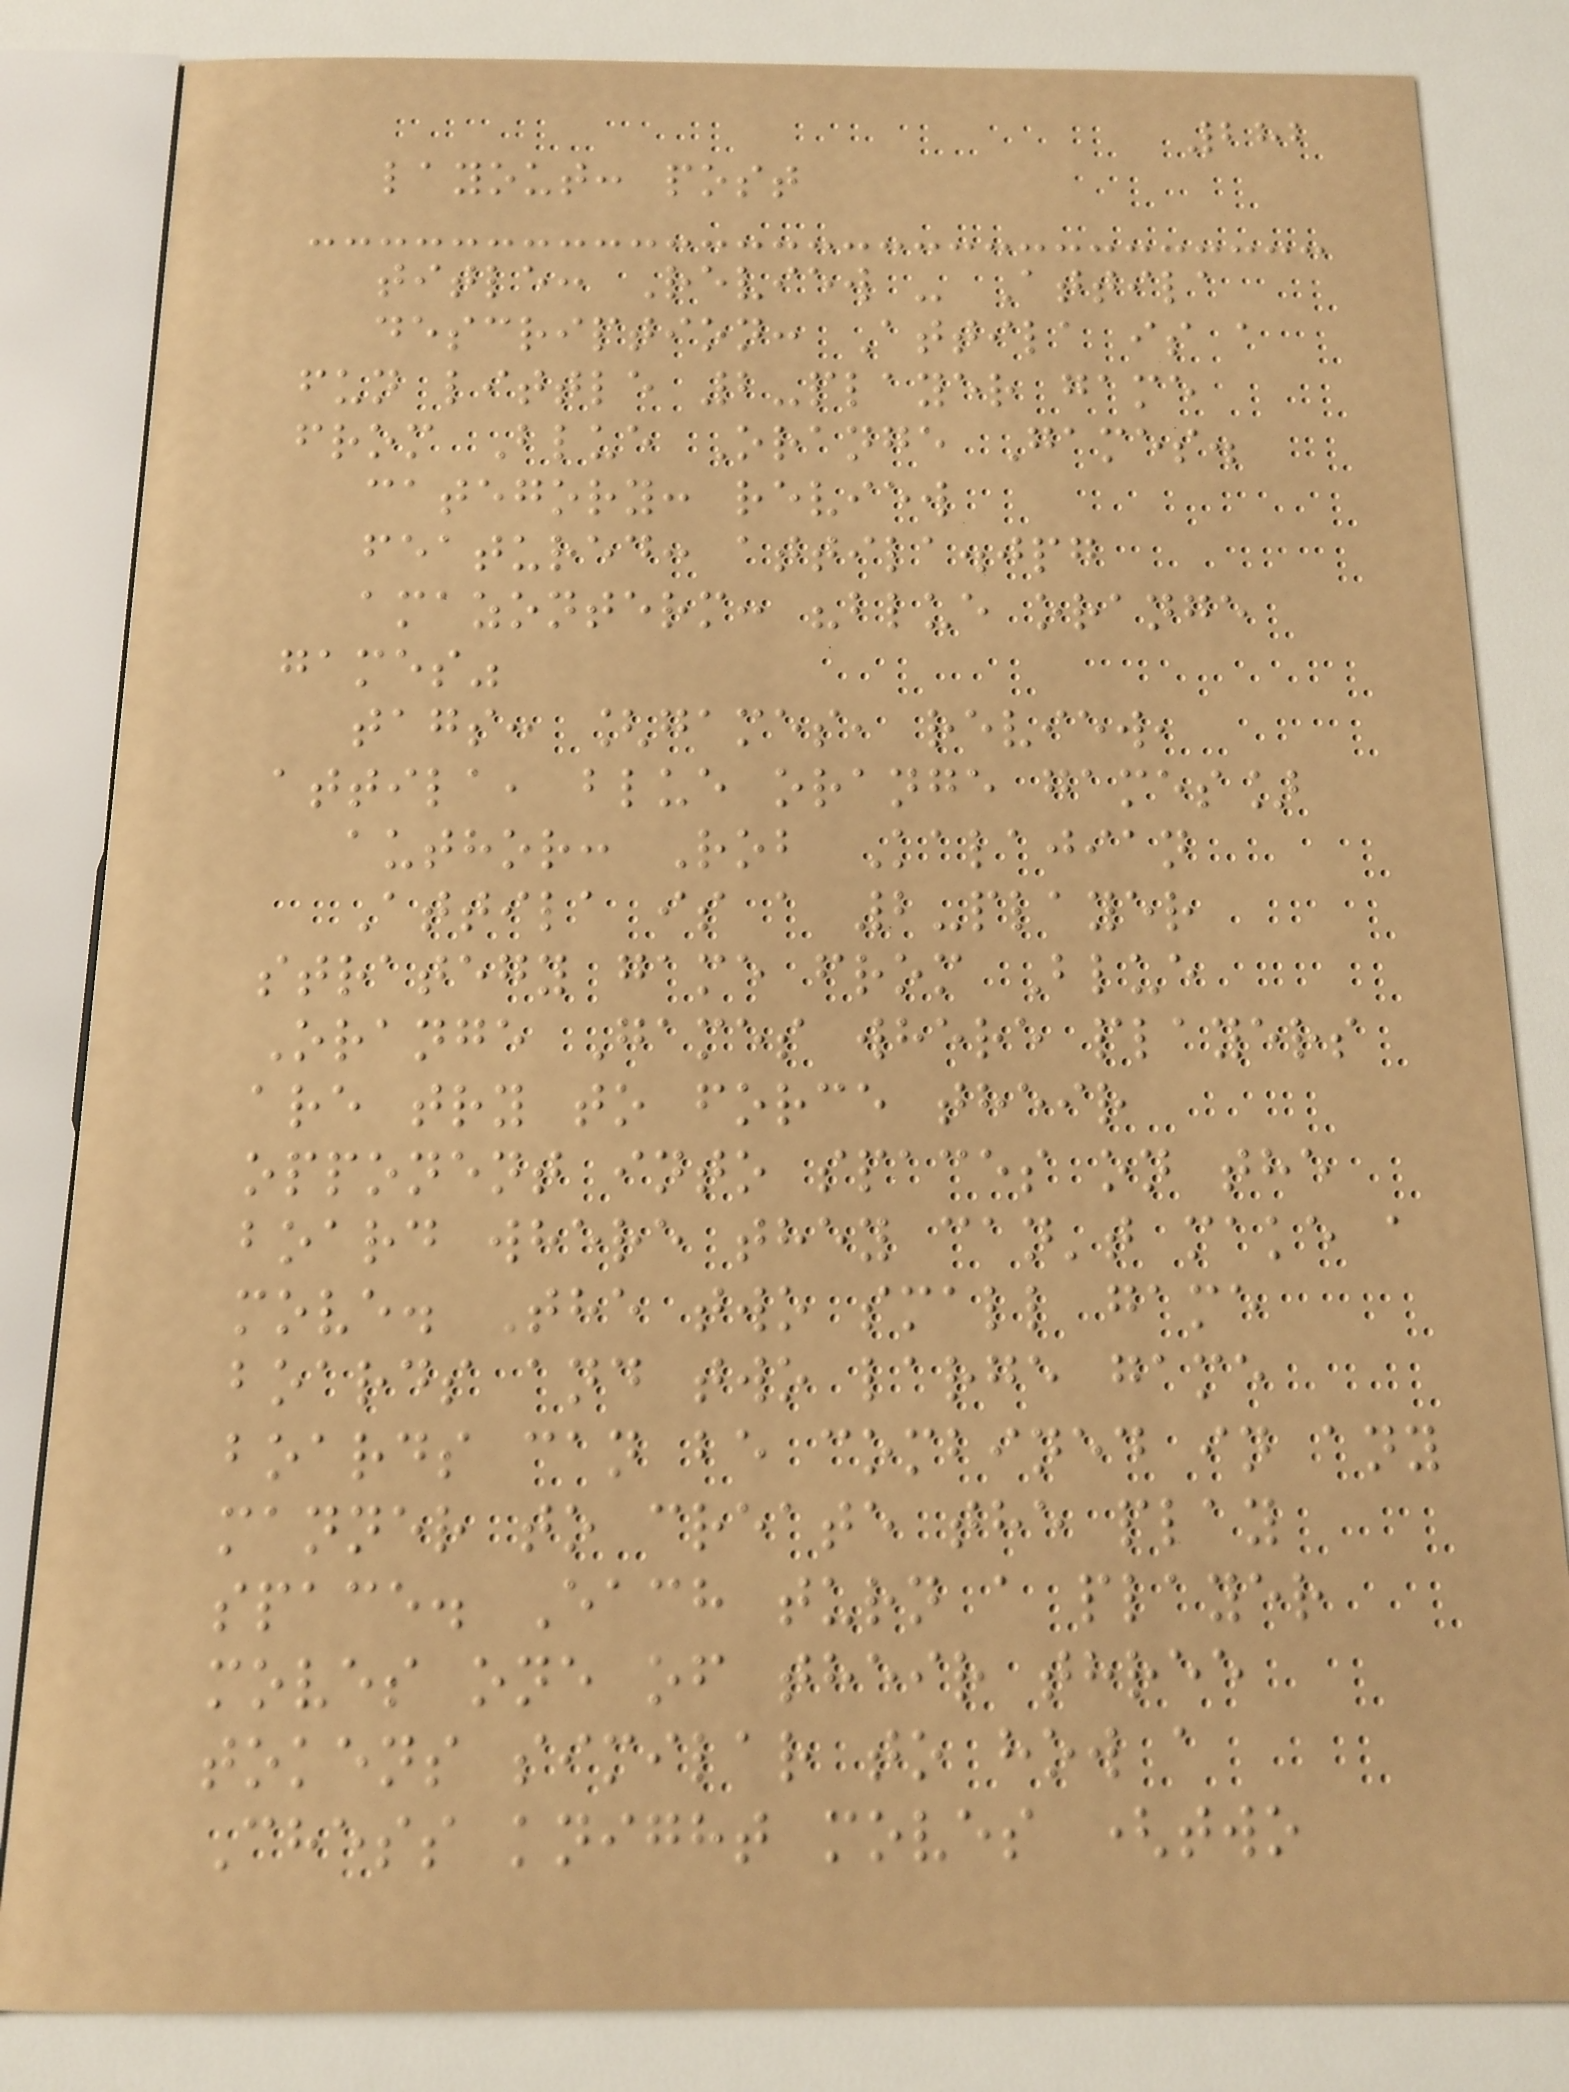282
layout: post
title: Review - Attila
description: Attila is a
fun little 2-player game
from Blue Orange Games.
category: review
featured: attila.jpg
amazonterm: "blue orange
games"
tags: [games, review,
attila, blue orange games]
author: Rob Kalajian
Attila is a 2-player
strategy game from Blue
Orange Games where players
are try to force their
opponent into spaces on the
board where they can't make a
move. The two small game
boards and two large game
boards can be combined in any
manner to create the play
space. Each turn a player
moves one of their three
tokens similar to how a
Chess knight moves (two
